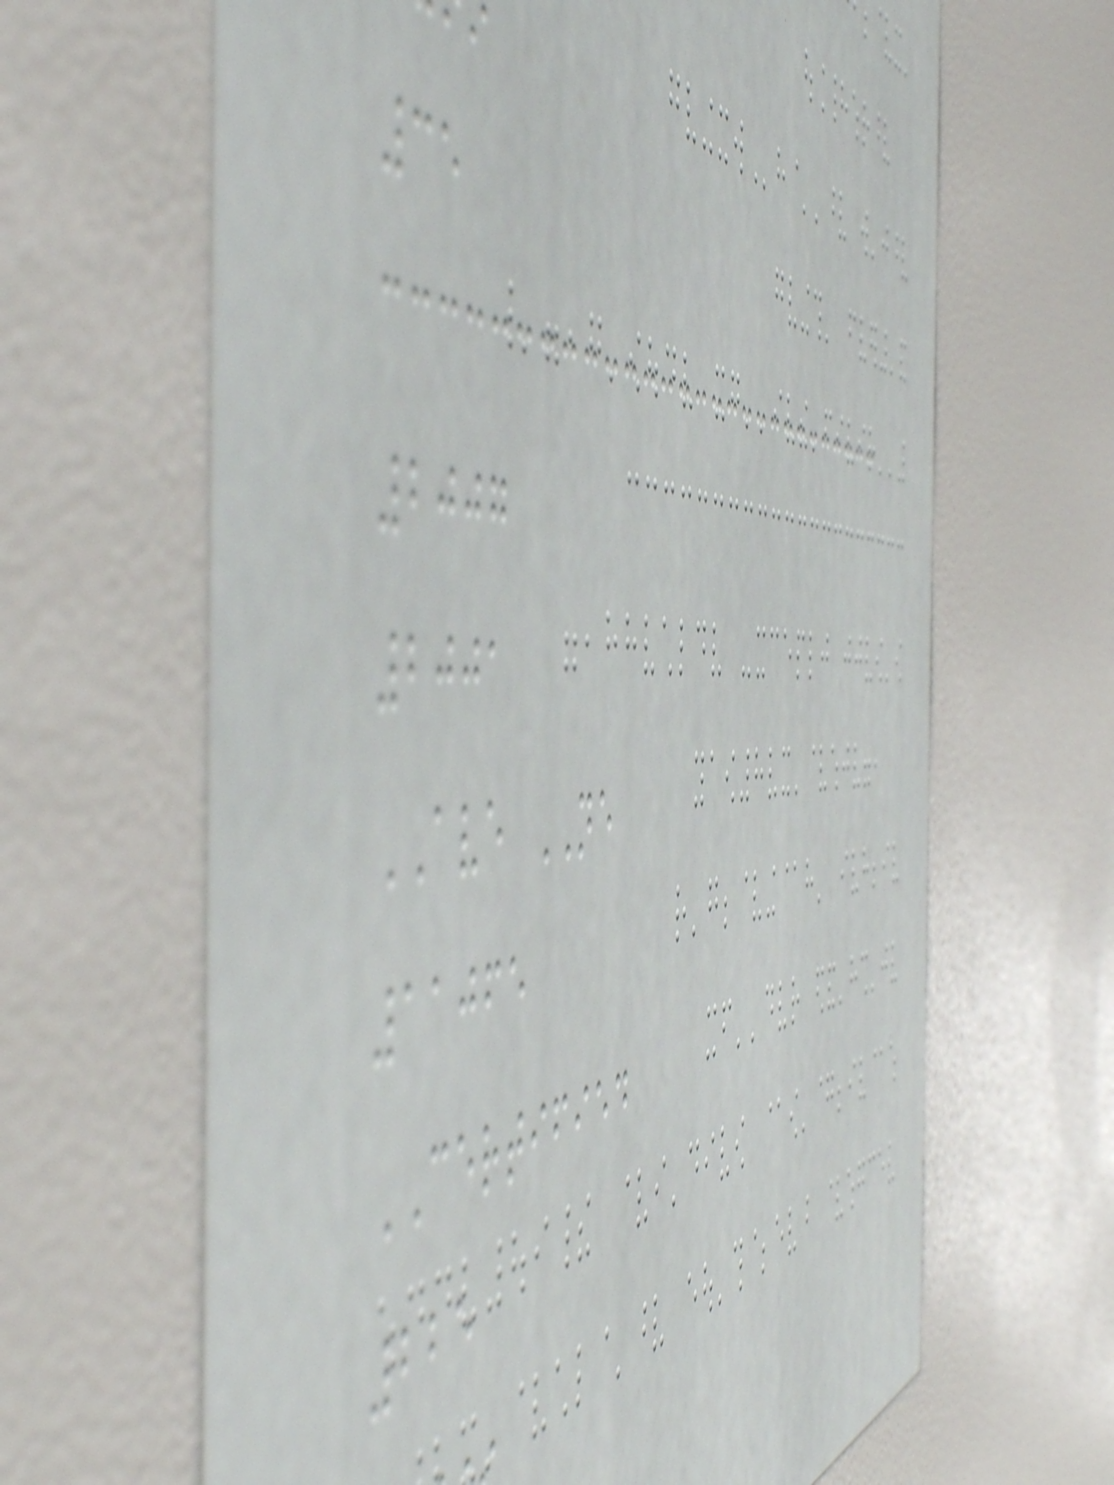35
2007
2001
AVE NE
11065
CERTIFIED
225
